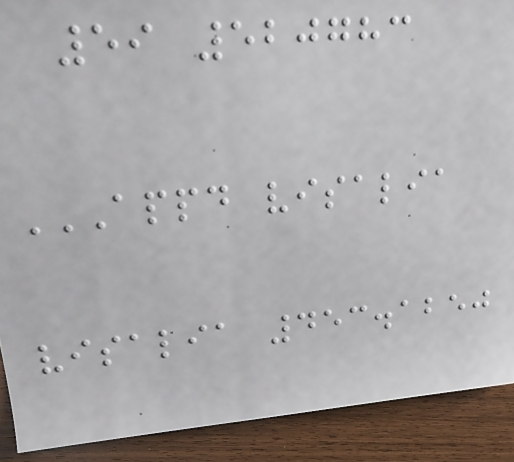59 520783
APPD VISALIA
VISALIA 453.1250
